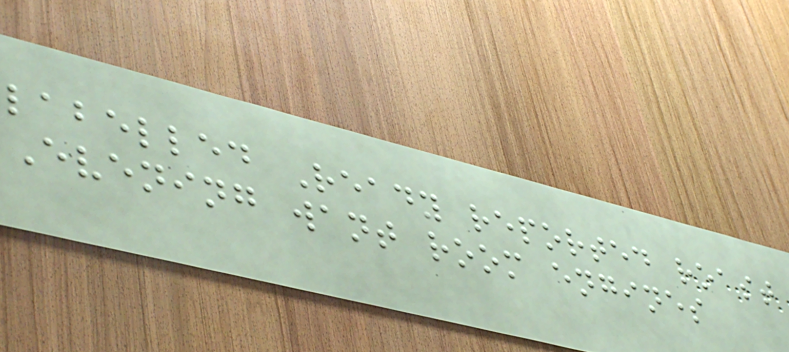labelled Ready reported roast
Evening want room engines
